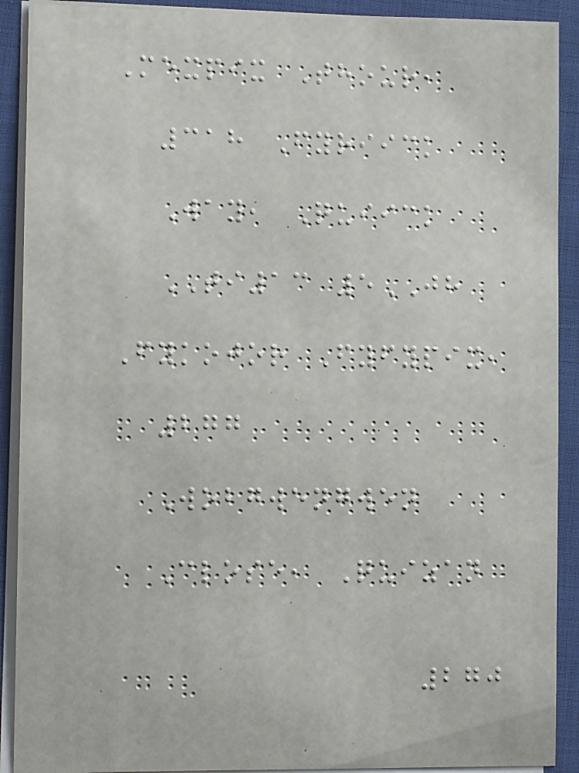Mexpix Thour,
318 Fyriick
Way, Quiick
TI13 5JH
Fykojor Fyfypix,
277
Wobgwengwen
Close, Quizan
270
